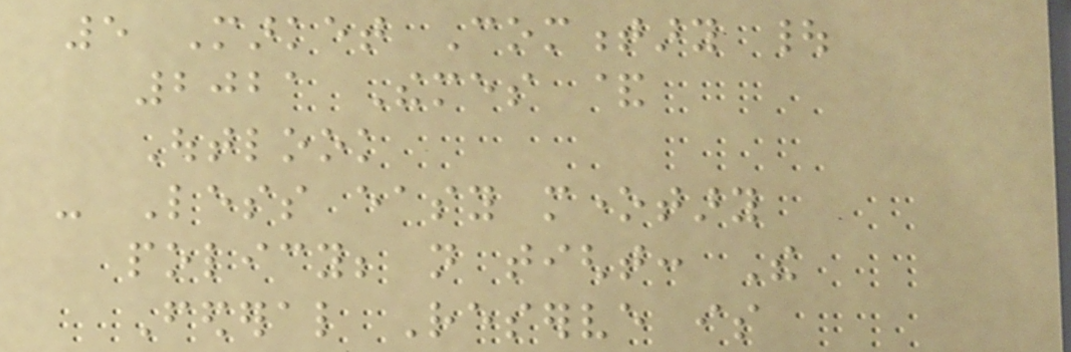5 Market Commentary |
2021 Themes &
Outlook
- Less easy monetary
policy; not tight: The
Federal Reserve is
